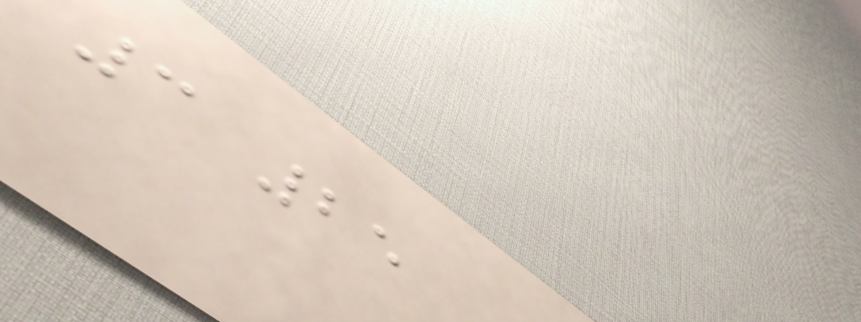3 25
